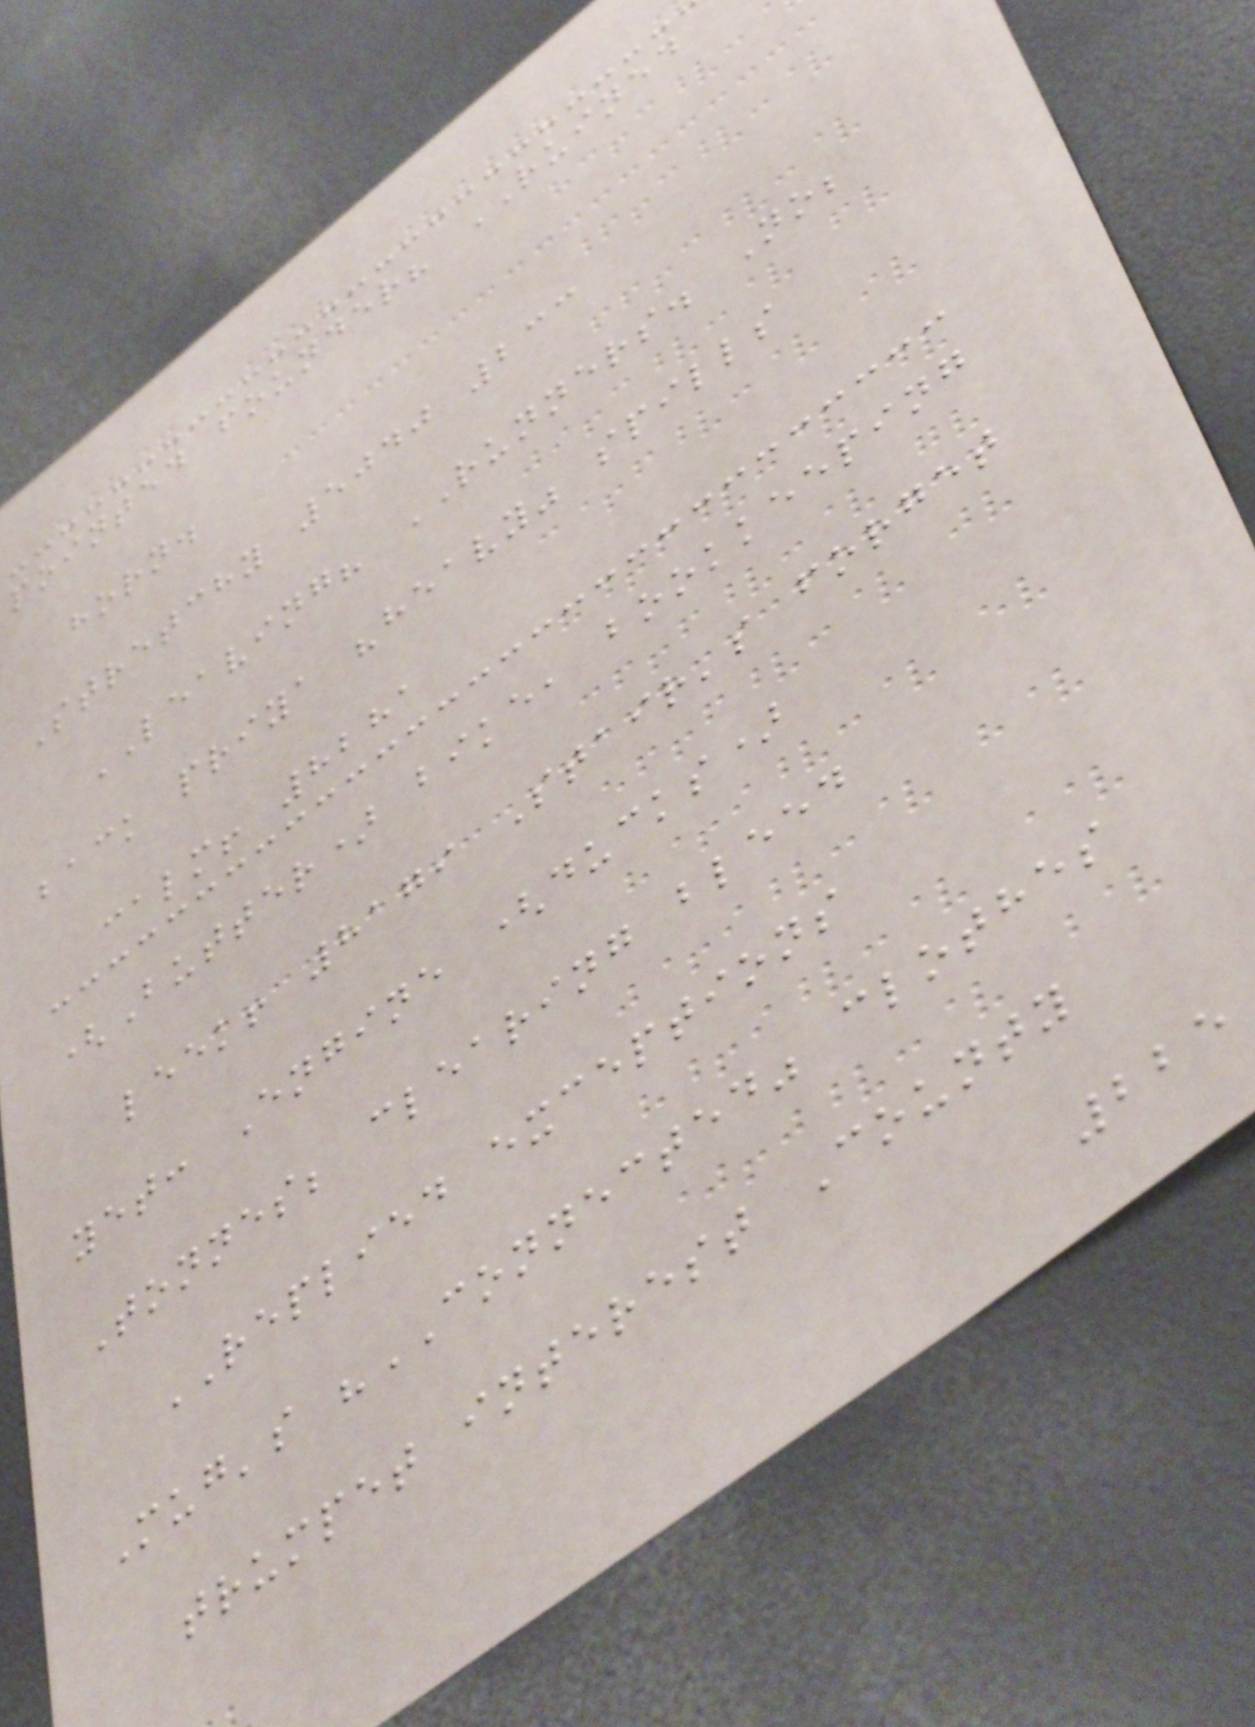pointed founder? RUINED
horn.
Stretchy 5040 233
LEAVING? RUNNERS. No;
back priya "heavy" spills
calm! 8281
(Butter) bike, bookkeeping
leek! 8179 Stair's forget
yet: Engine (ducks)
Tonnes; clearing bleed
REPLIED exceptions
Mug's "CONNECTED" clothes
trumpet interest County
225
